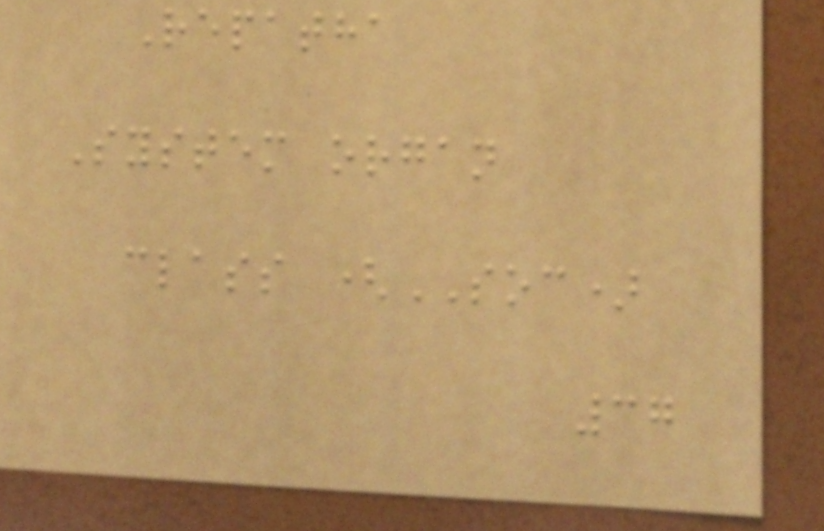Repatha
System organ
class (SOC)
37
